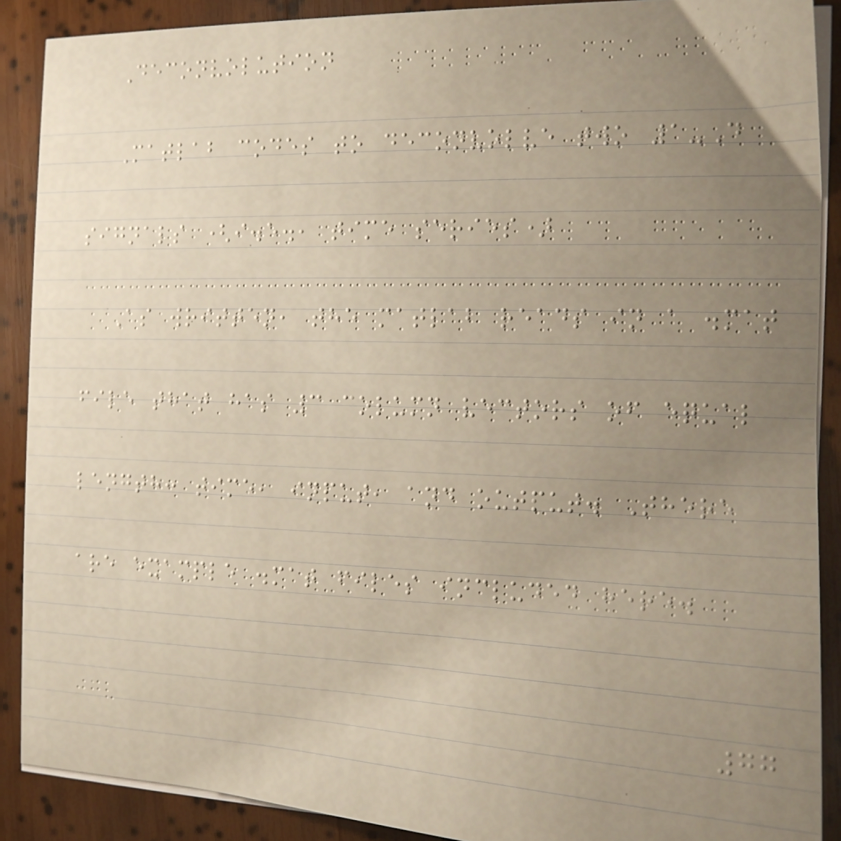Deconvolution
Matlab codes to deconvolve two 1-D
signals (i.e., time series)
As written, the matlab reads in a .mat
file that has 3 column vectors of equal
length: time, input, and output. There
are example .mat files included here.
77
